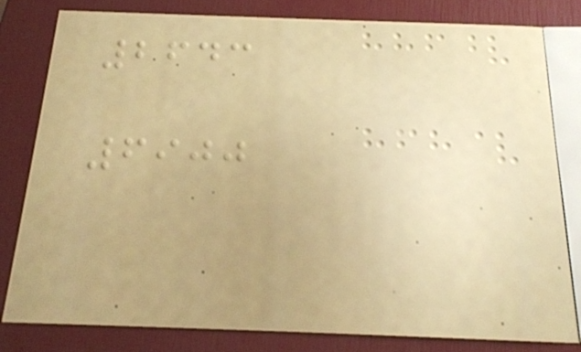2643
6900
